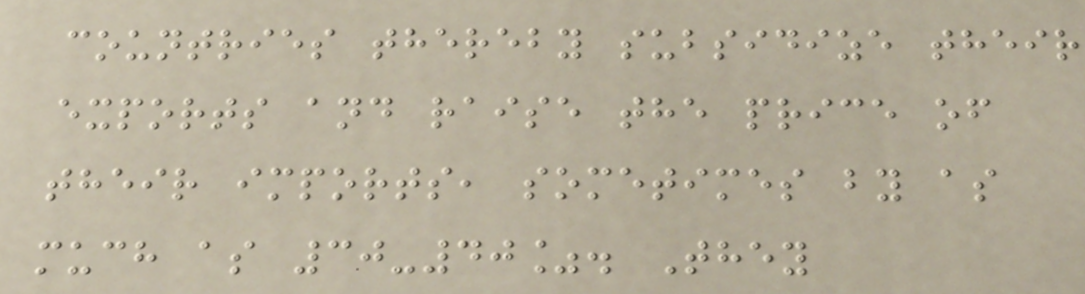countries thereby subsidize their
exports and raise the price of
their imports, sometimes by as
much as 30-40%. They
